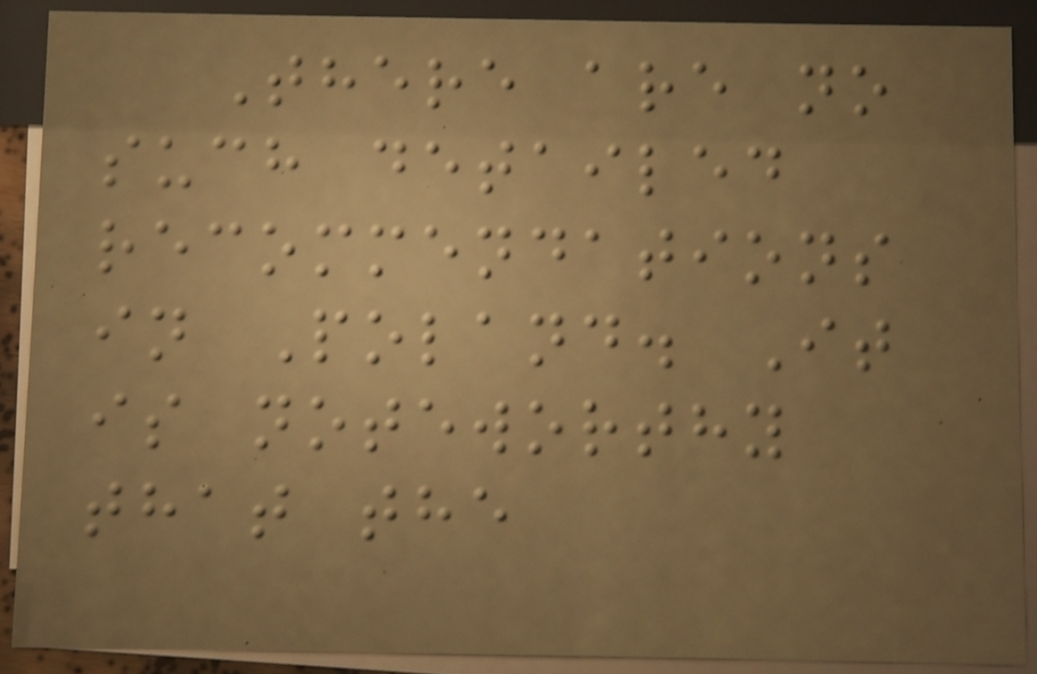There are no
such detailed
recommendations
in Poland. It
is noteworthy
that the
